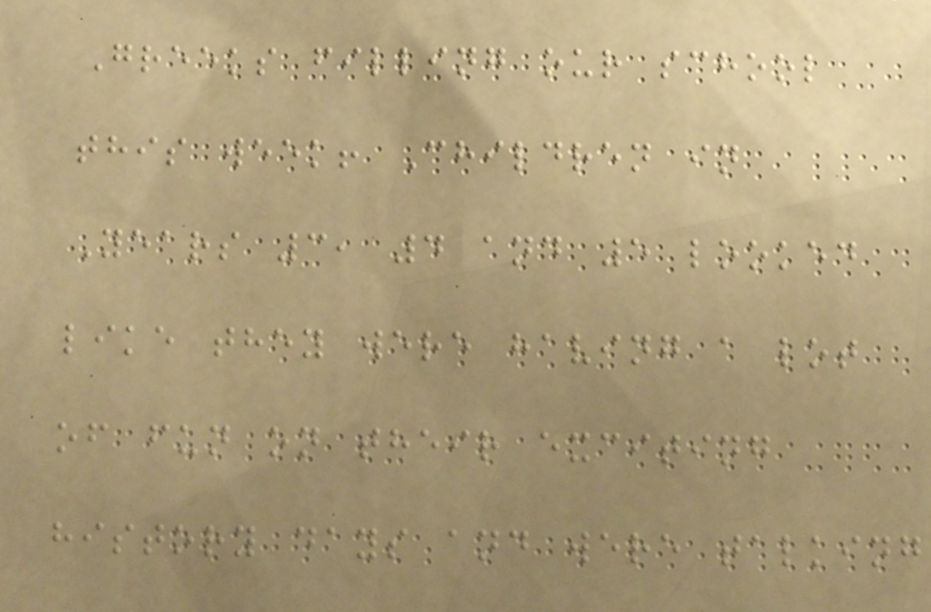Greeks filling our school
this week! Children in
Years 3, 4 and 5 looked
like they were having a lot
of fun on their exciting
history days and were talking
